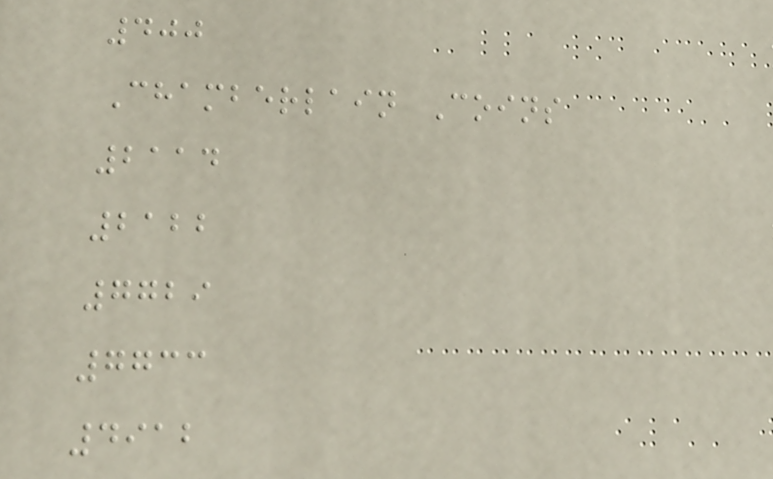400
Chamberlain Coins
2114
2122
7729
7733
4912
